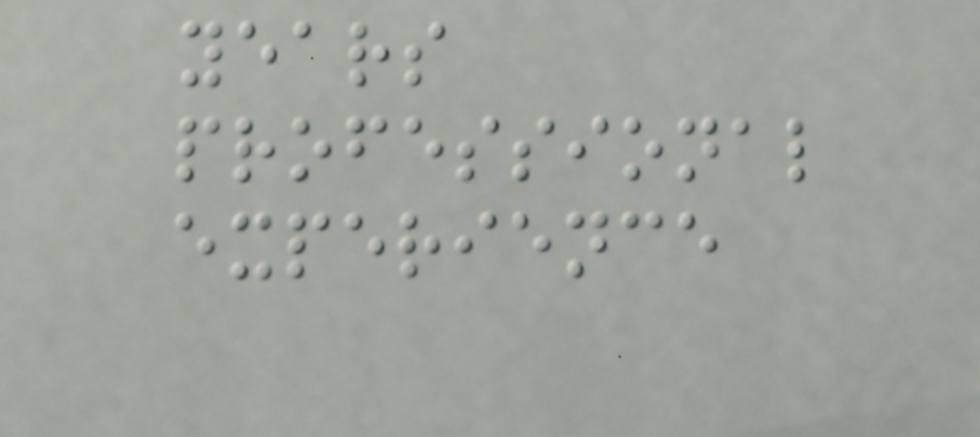years
professional
experience
